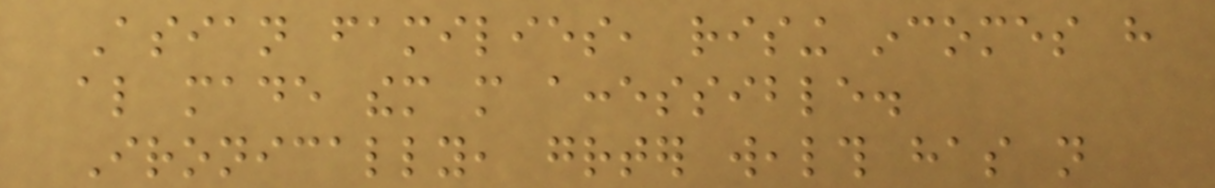Asian families, rising incomes have
also made them more accessible.
Ironically, greater wealth has not
